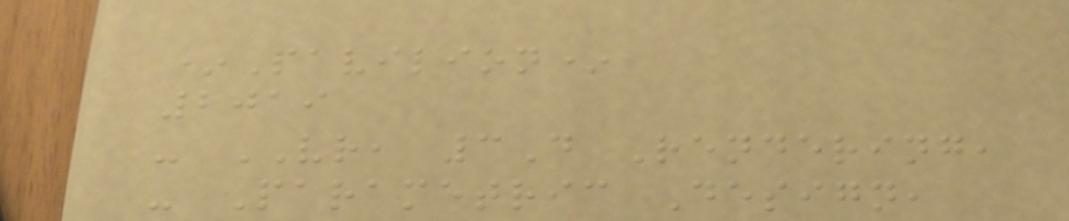*Pavilion*
2019
- VR, 3D Rendering,
- Parametric Design,
